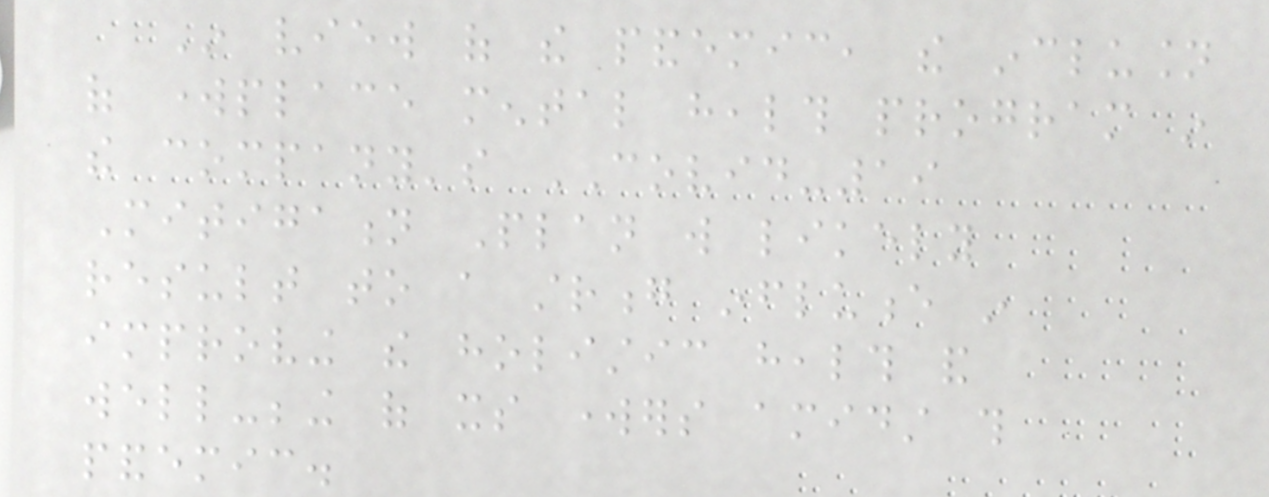In view of the pandemic, the inclusion
of workplace mental health program in
the company's COVID-19
Mitigation Plan will likely
result to a strong influence in
improving the holistic health and
well-being of its workers amidst this
pandemic.
